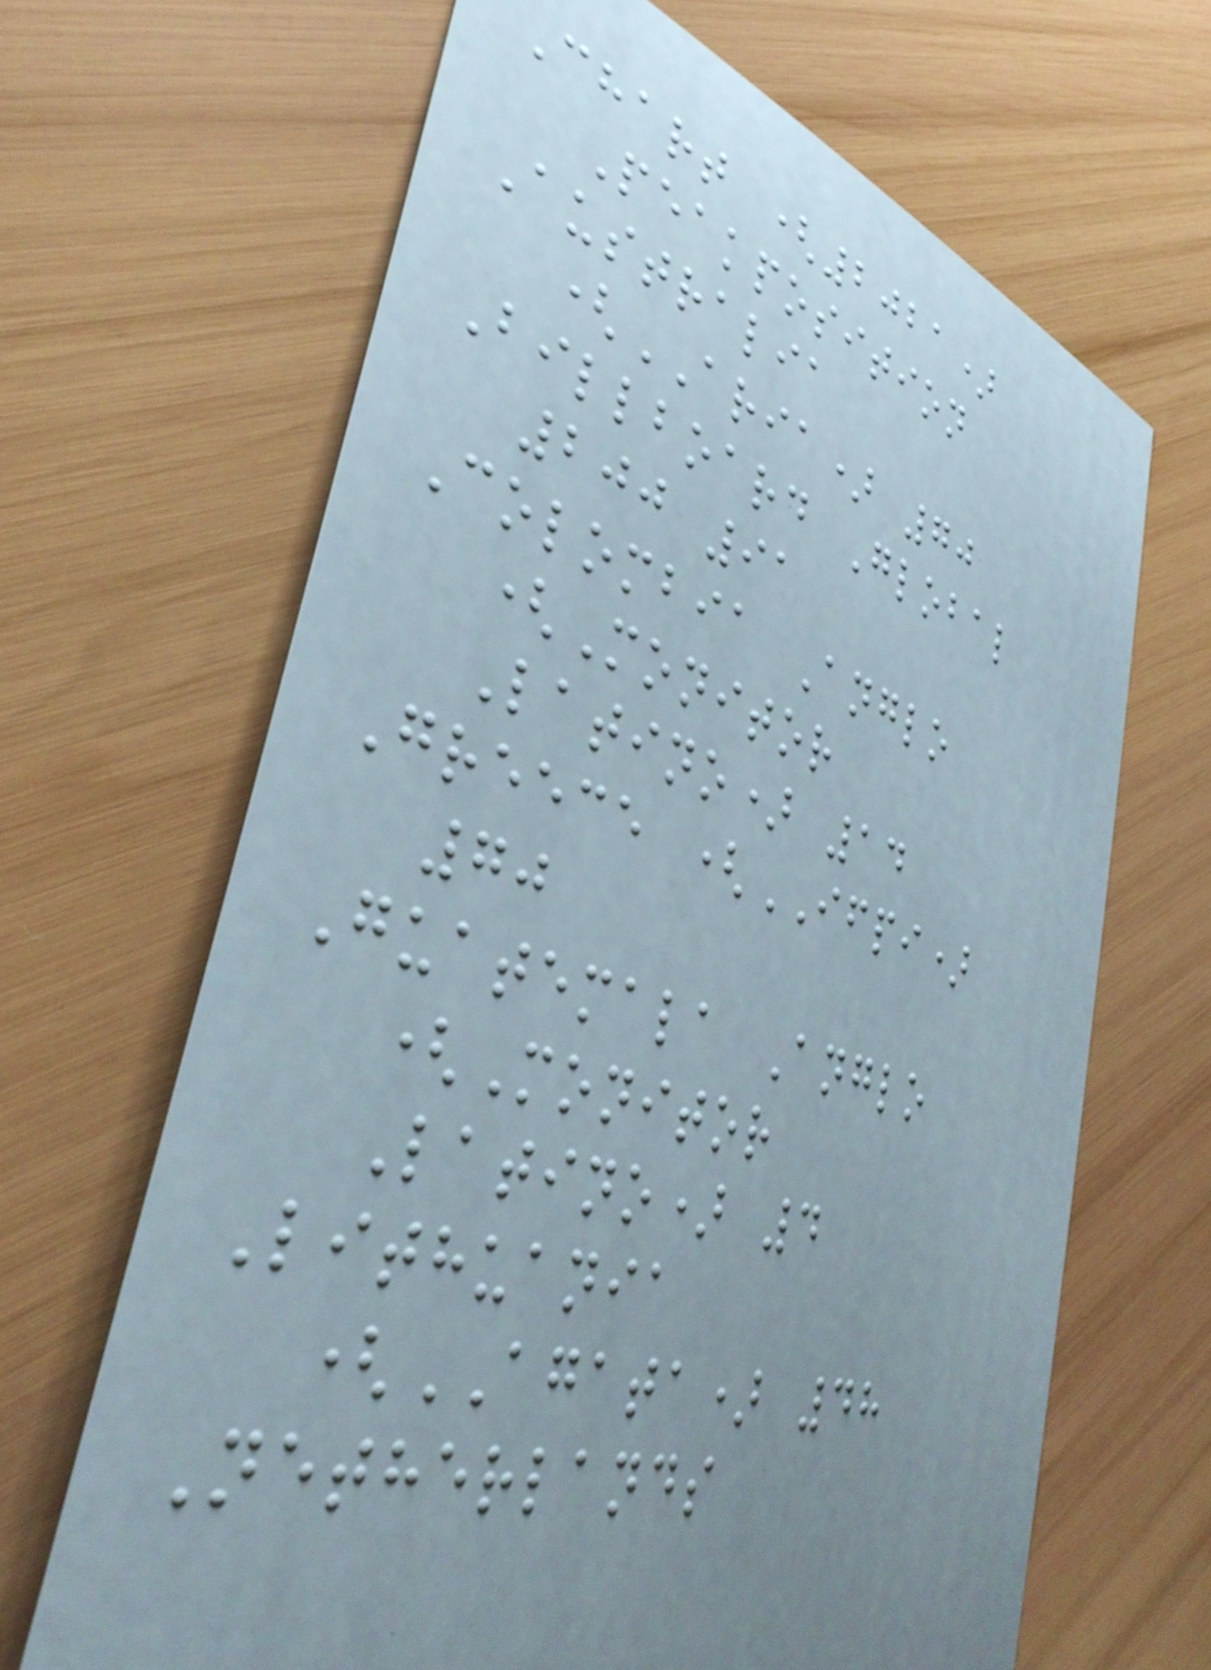Chart (2021)
Peakposition
Australia
(ARIA) 70
Billboard Global
200 91
Colombia Anglo
(Monitor
Latino) 14
Greece (IFPI)
70
Guatemala Anglo
(Monitor
Latino) 4
Lithuania
(AGATA) 48
Netherlands
